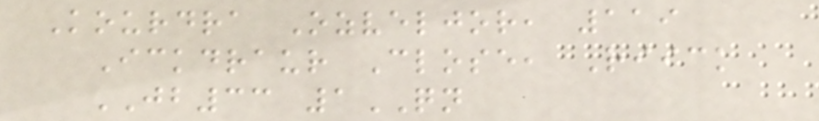Kourdra Ozveljor, 119
Ickdraur Close, Riick
JB33 1QN
